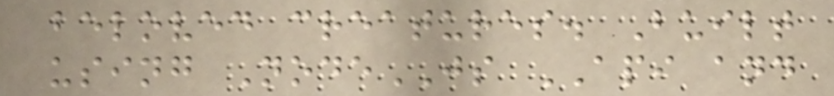beloved creatures. Built
using NodeJS API and
